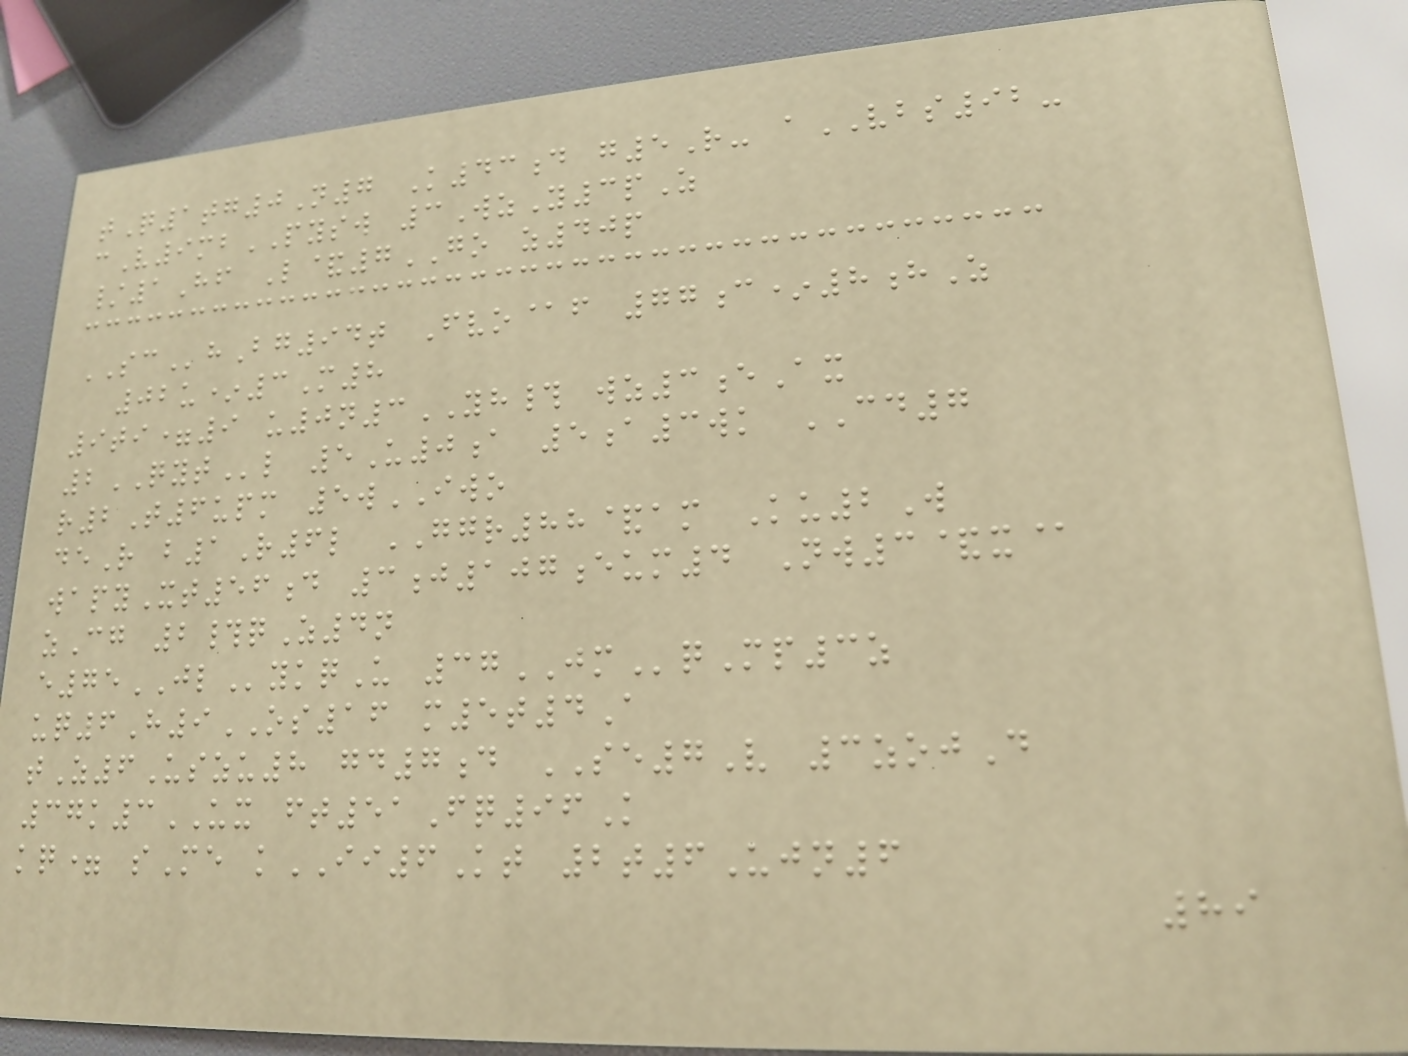tQ1tg0N7 K43d g5R- aVBS92-
cV9mbPYSW 3WzY3pZ
/1Hf L&7GO z40p
SChBg94t Fvo@f 77c*8hZ
02u*3M8
9ti=9 u0n3YH# wz3eAx
2QYTl 5U0a 5a3wk CD7
r2T6upm 5wIWO
deR b1R6l GGR88&am Ku2W
wapyXt56d 3j107eum4 Nw3&x@
zCg 2#qZ4n
e75JLykqU 37JMqMp3z
uq6H9OS16 m5t4A
tZ6Uszu8 gd7d SE7V 3zojD
37k3UX ft51Fq96K
kq= sMe kII6Kt 2t6Ujn6
89
